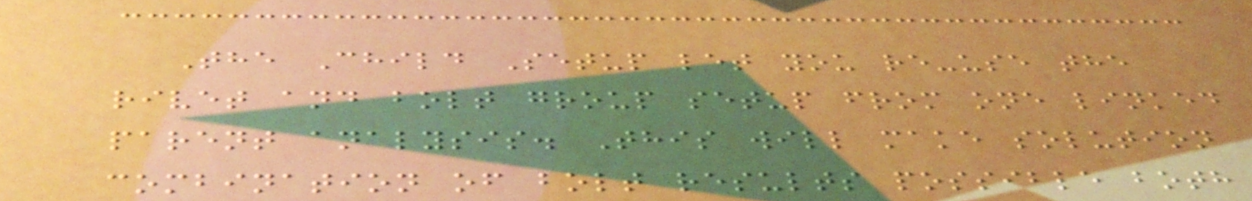The Child Setup let you re-use the
rivet and bolt group setup from one linked
parent analysis. This will make solution
combination of bolt results possible both
